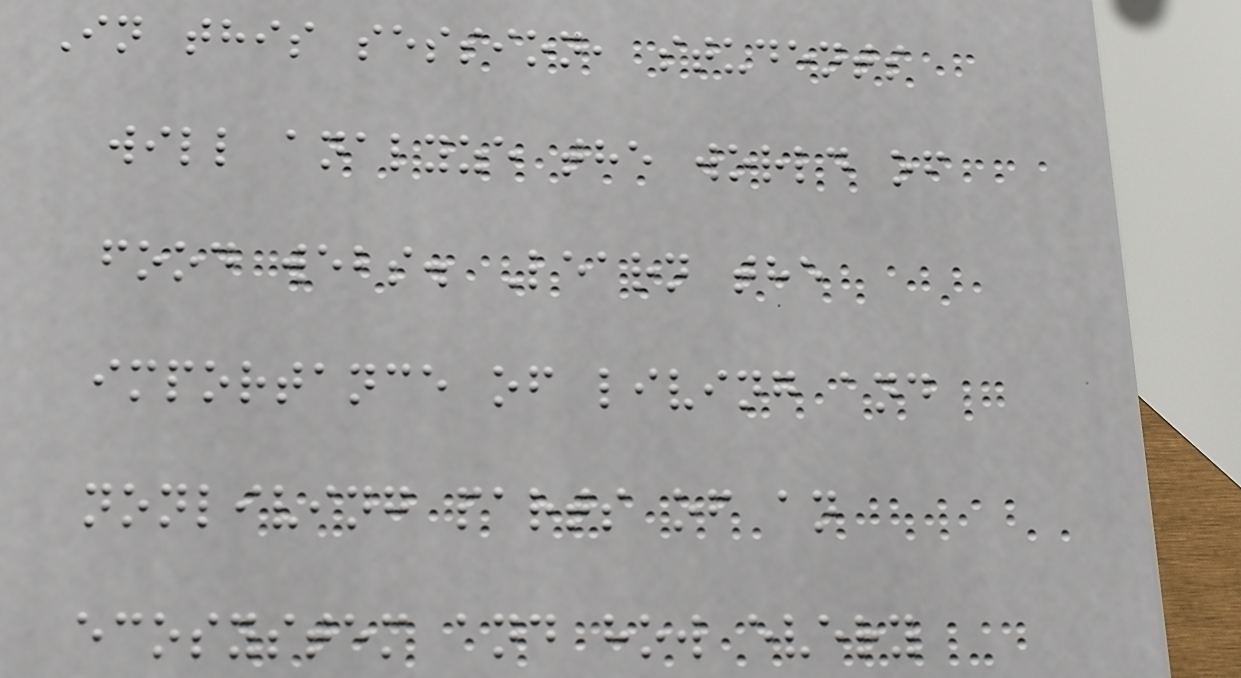In this session, students
will analyze the world of
food webs. Learn the
importance of living and
nonliving parts of an
ecosystem and how every
